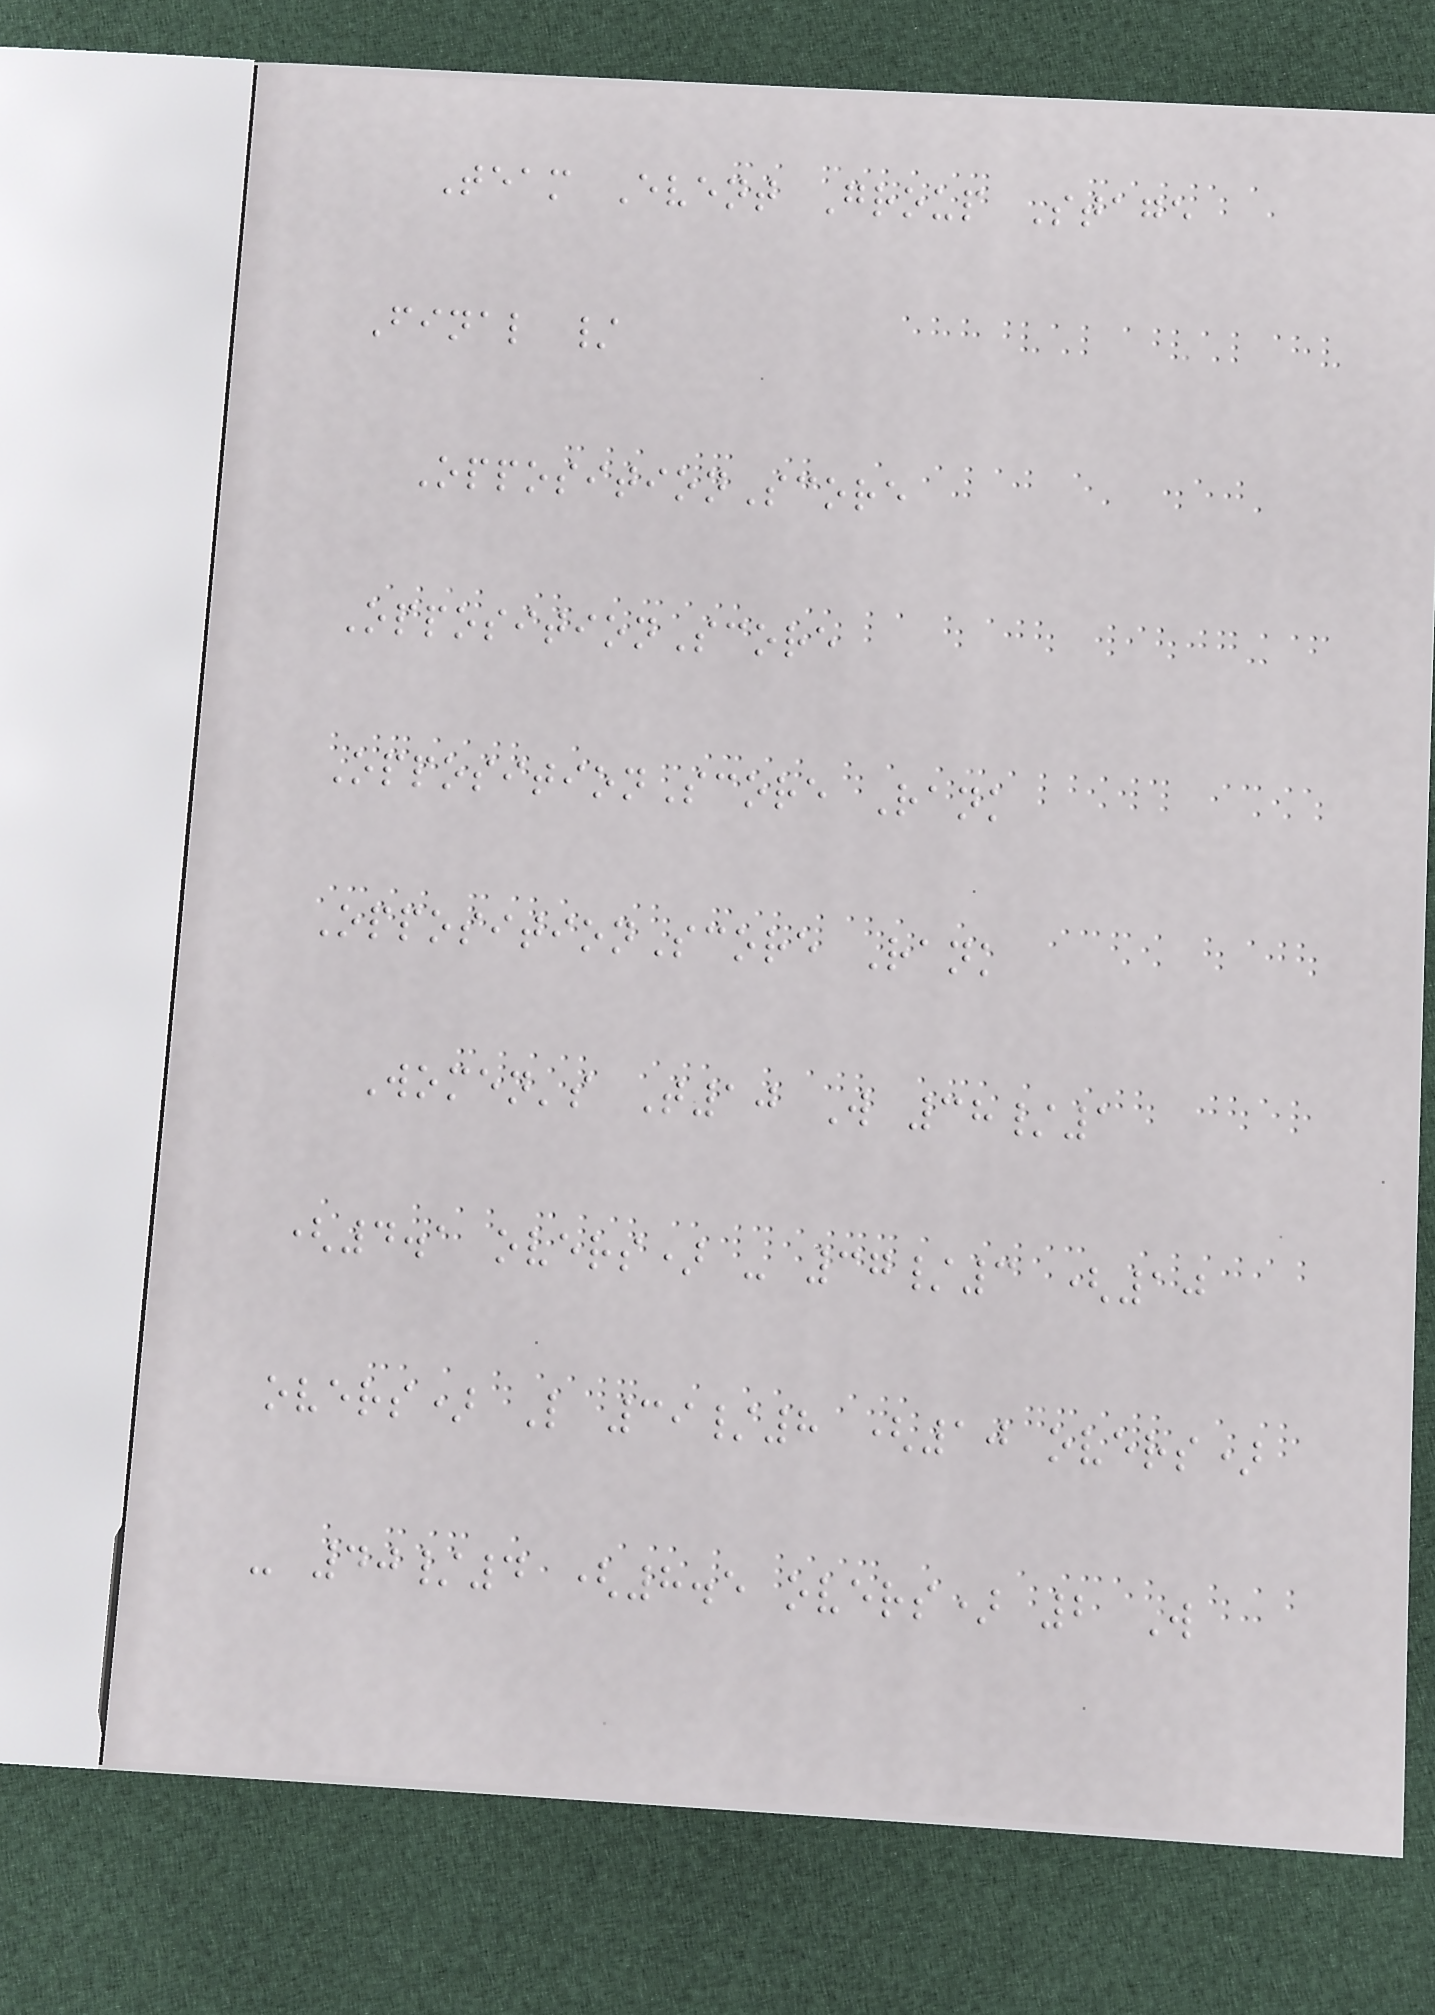Team Event Group Stage
Final /
OppositionScore
OppositionScore
OppositionScore Rank
OppositionScore Rank
Women's T10 W 38/1
(4.1 overs) - 37/3 (10
overs) L 39/8 (10 overs)
- 40/4 (8.5 overs) 2 W
